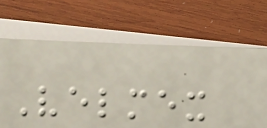Velmex
